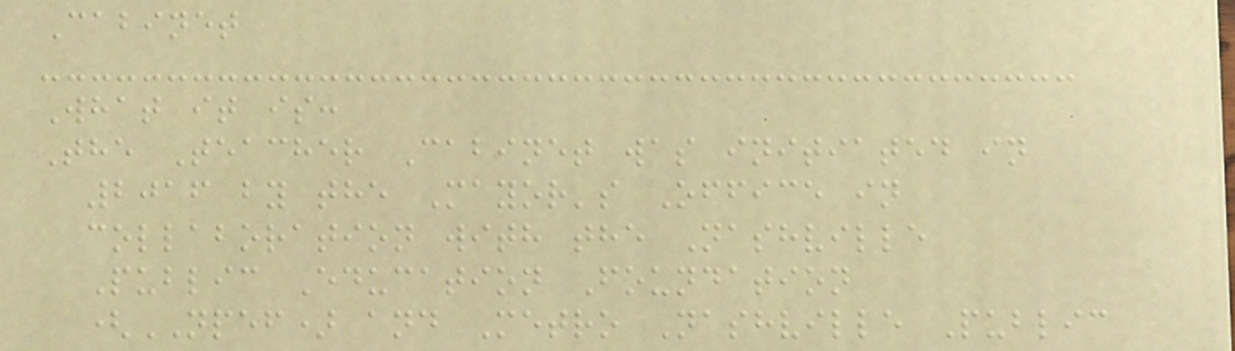Cabinet
What it is:
The Teacher Cabinet was initiated in
2016 by the Mayor's Office in
collaboration with the Nashville
Public Education Foundation
(NPEF) and Metro Nashville Public
